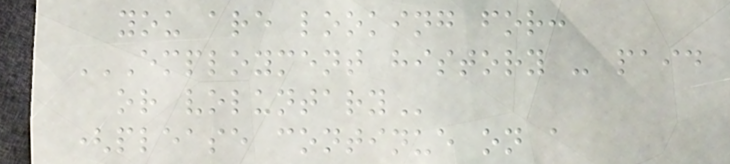you are looking for:
EMPLOYMENT HISTORY - PAID
OR VOLUNTARY
(please continue on a
